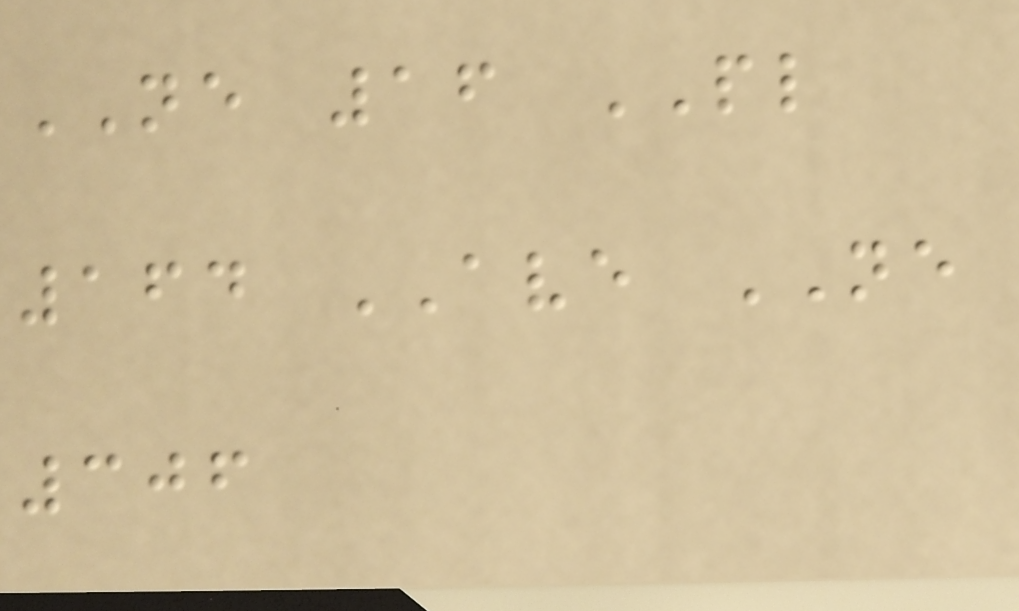NE 16 PL
164 AVE NE
306
